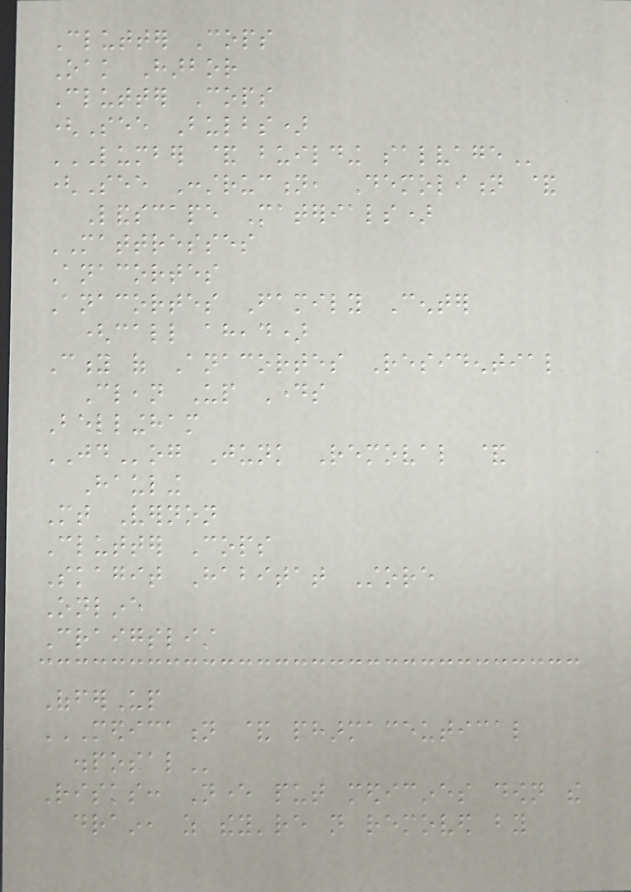Clutter Cops
Oak Harbor
Clutter Cops
(See Bulbs)
LUMBER & BUILDING SALVAGE
(See Construction, Demolition &
Landscape Materials)
MATTRESSES
Anacortes
Anacortes Family Center
(call ahead)
City of Anacortes Residential
Clean Up Days
Bellingham
JDog Junk Removal &
Hauling
Mt Vernon
Clutter Cops
Skagit Habitat Store
Online
Craigslist
OfferUp
MEDICATION & PHARMACEUTICAL
DISPOSAL
Risks: Never put medicines down the
drain, as they're not removed by
